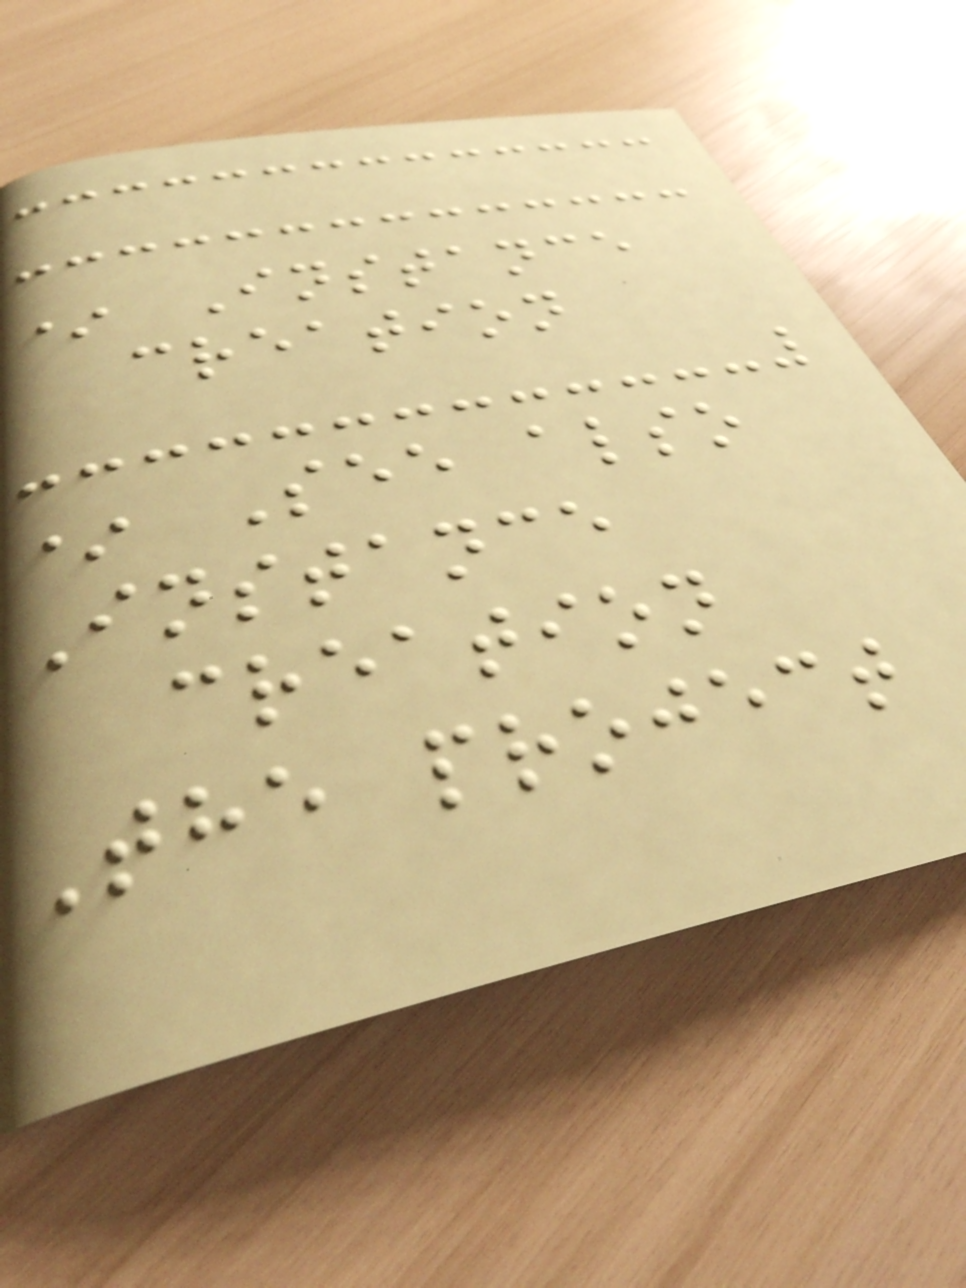* Instance
creation
* See also
Instance
creation
The project
